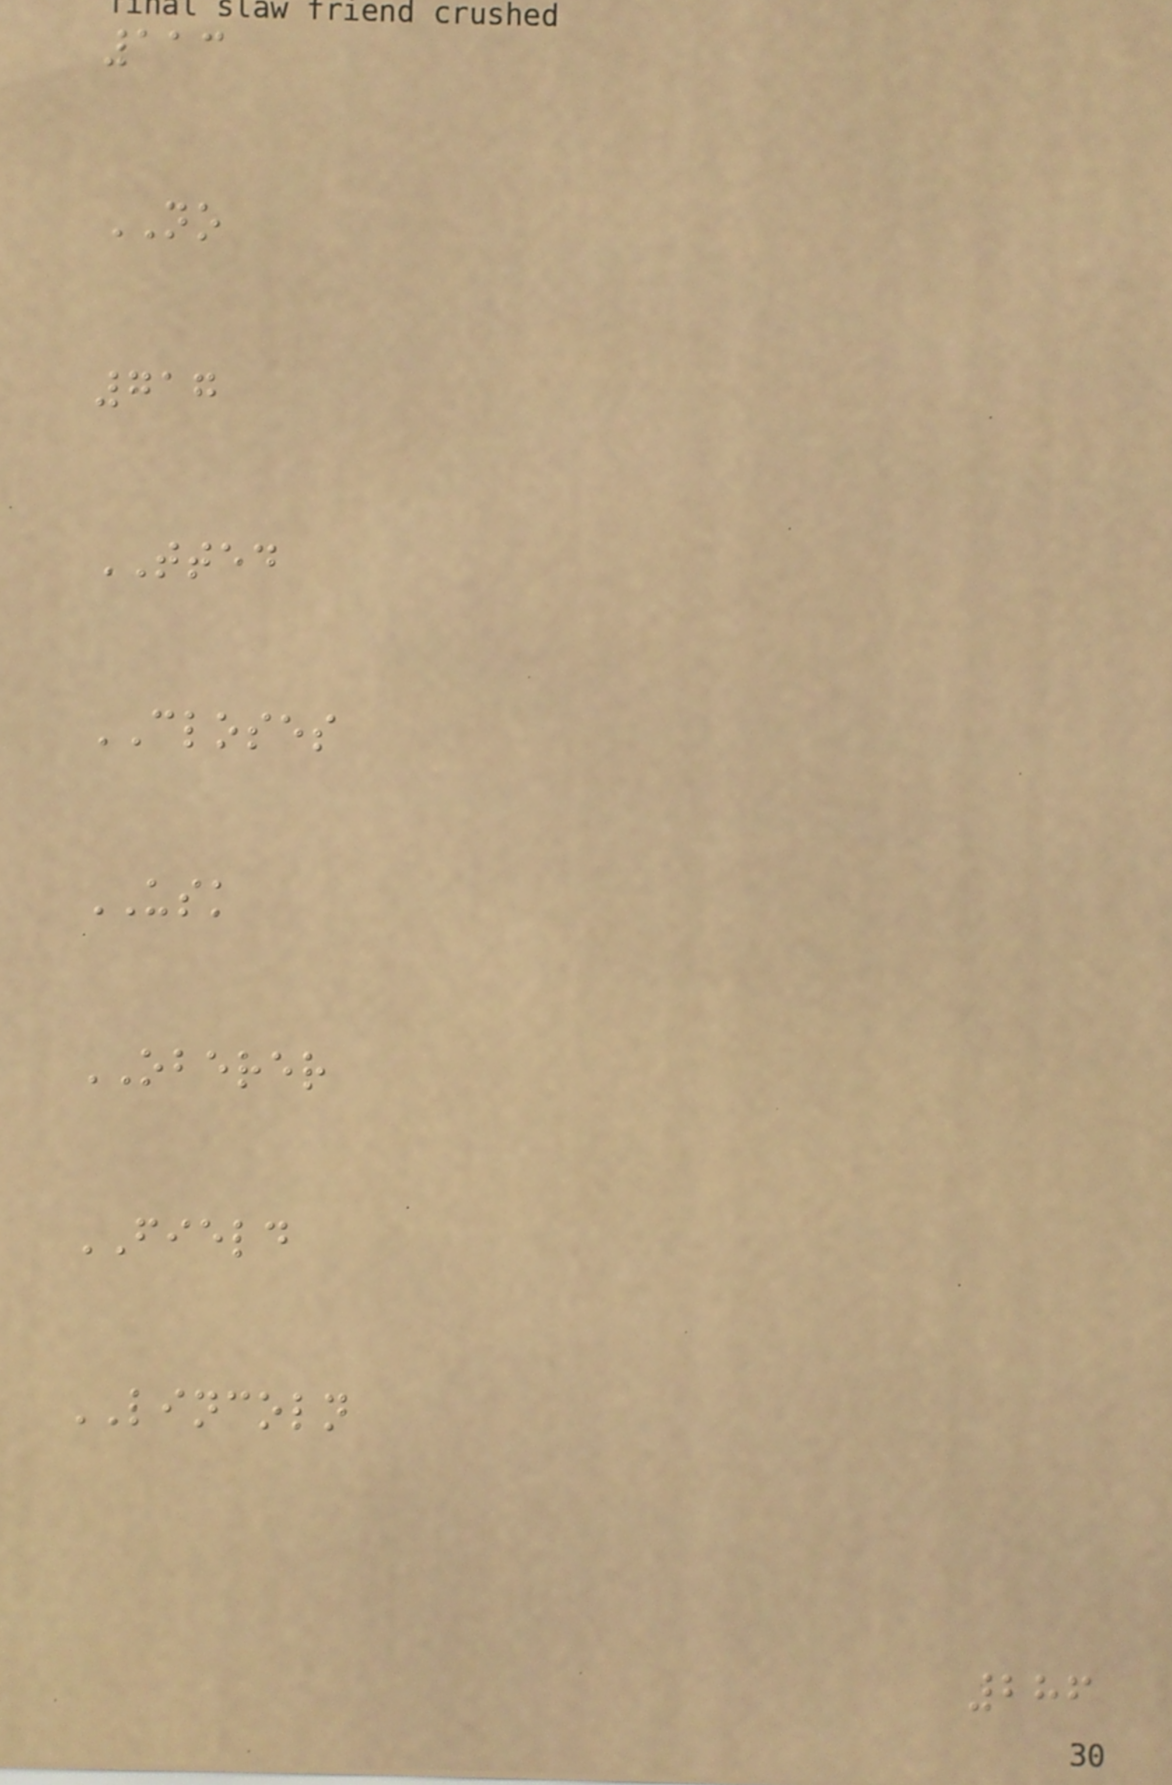113
NO
717
TTED
CLOSES
USK
OBERER
FIELD
LINCOLN
286
